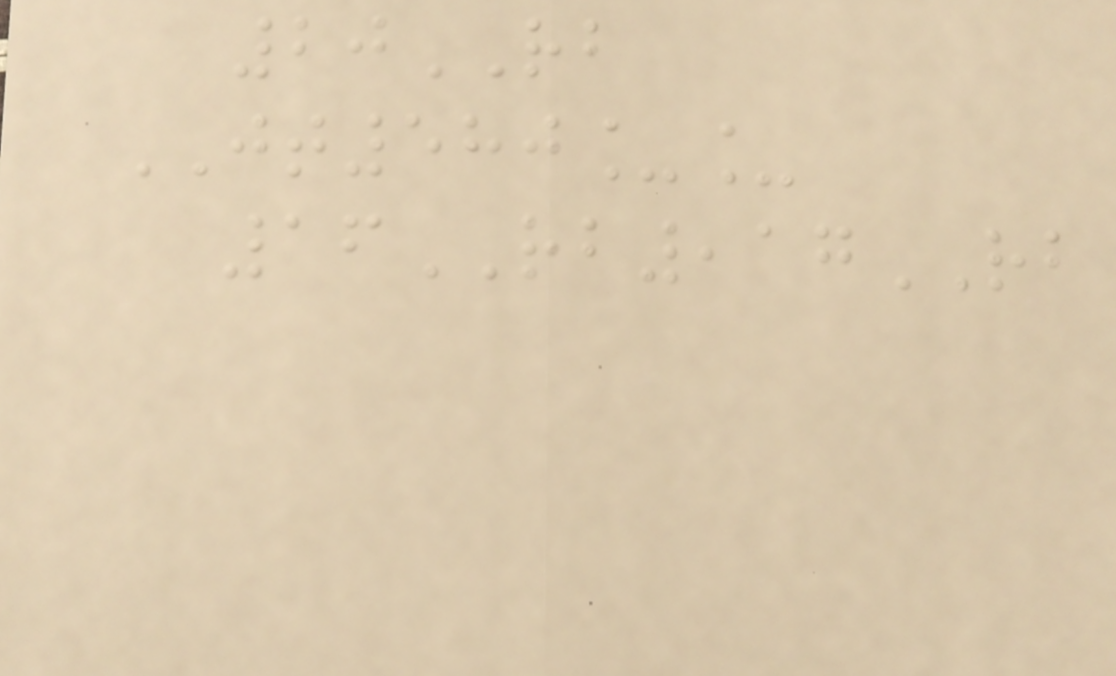20RB
JT580__
16RB,17RB
